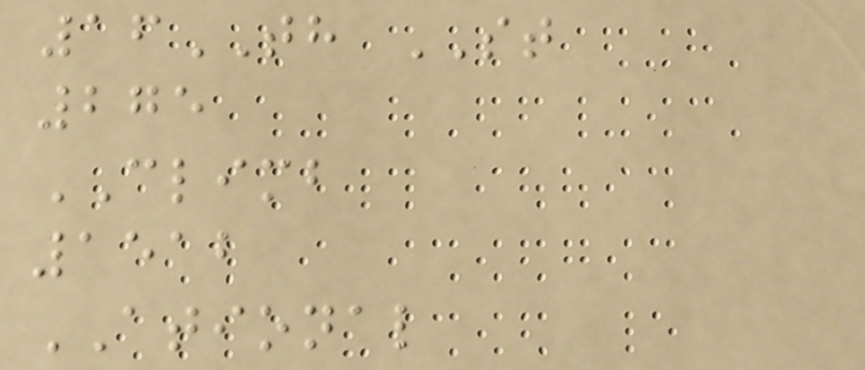16TH ST
275
CLIMB
1512
ATIONAL
